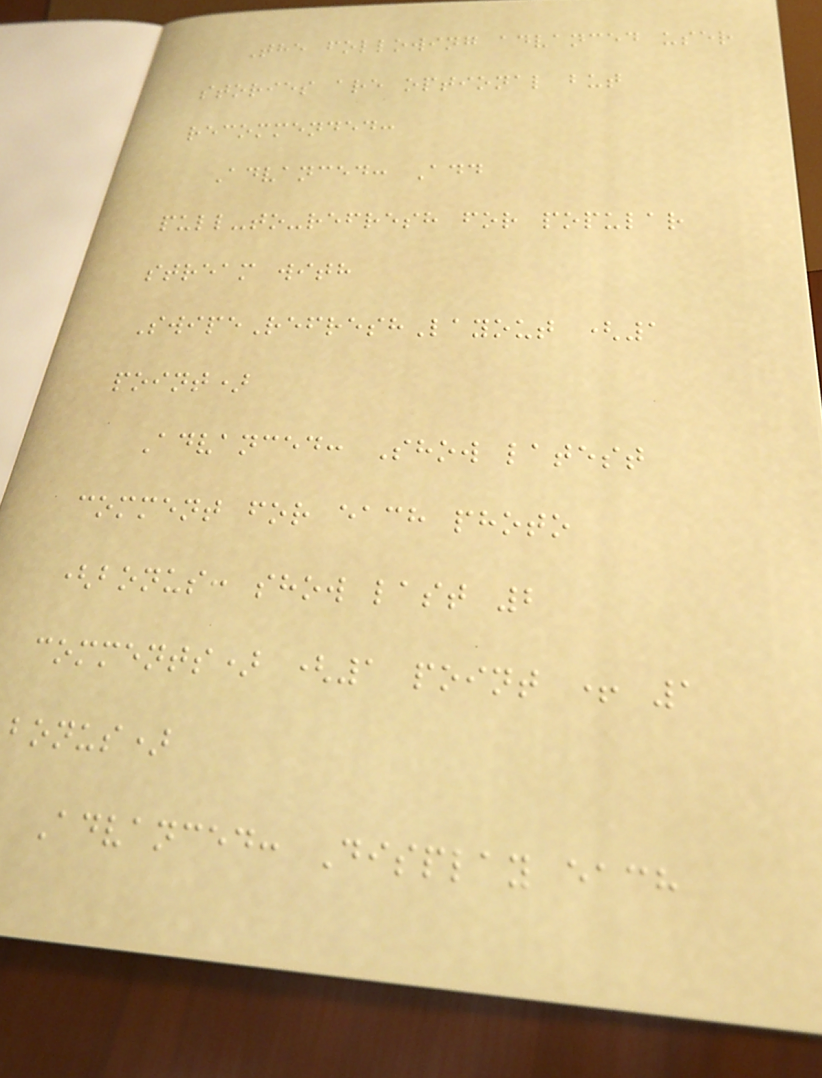The following advanced user
stories are optional but
recommended:
Advanced: Add
pull-to-refresh for popular
stream with
SwipeRefreshLayout (1
point)
Advanced: Show latest
comment for each photo
(bonus: show last 2
comments) (1 point + 1
bonus)
Advanced: Display each
